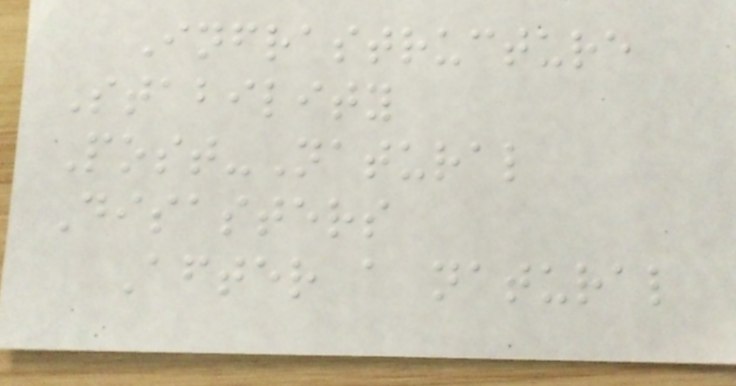Infrastructure
Stability
Post-Natural
Disasters
After a natural
